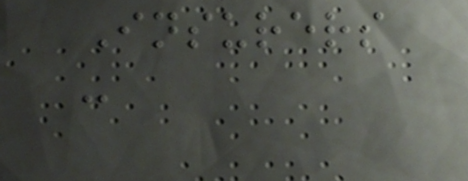Insurers
-
